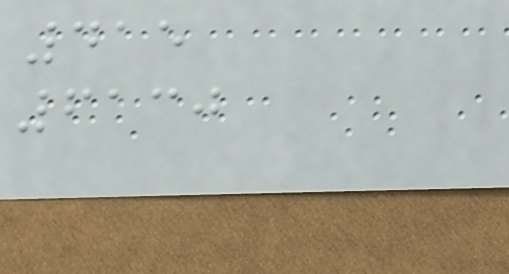415
6130
